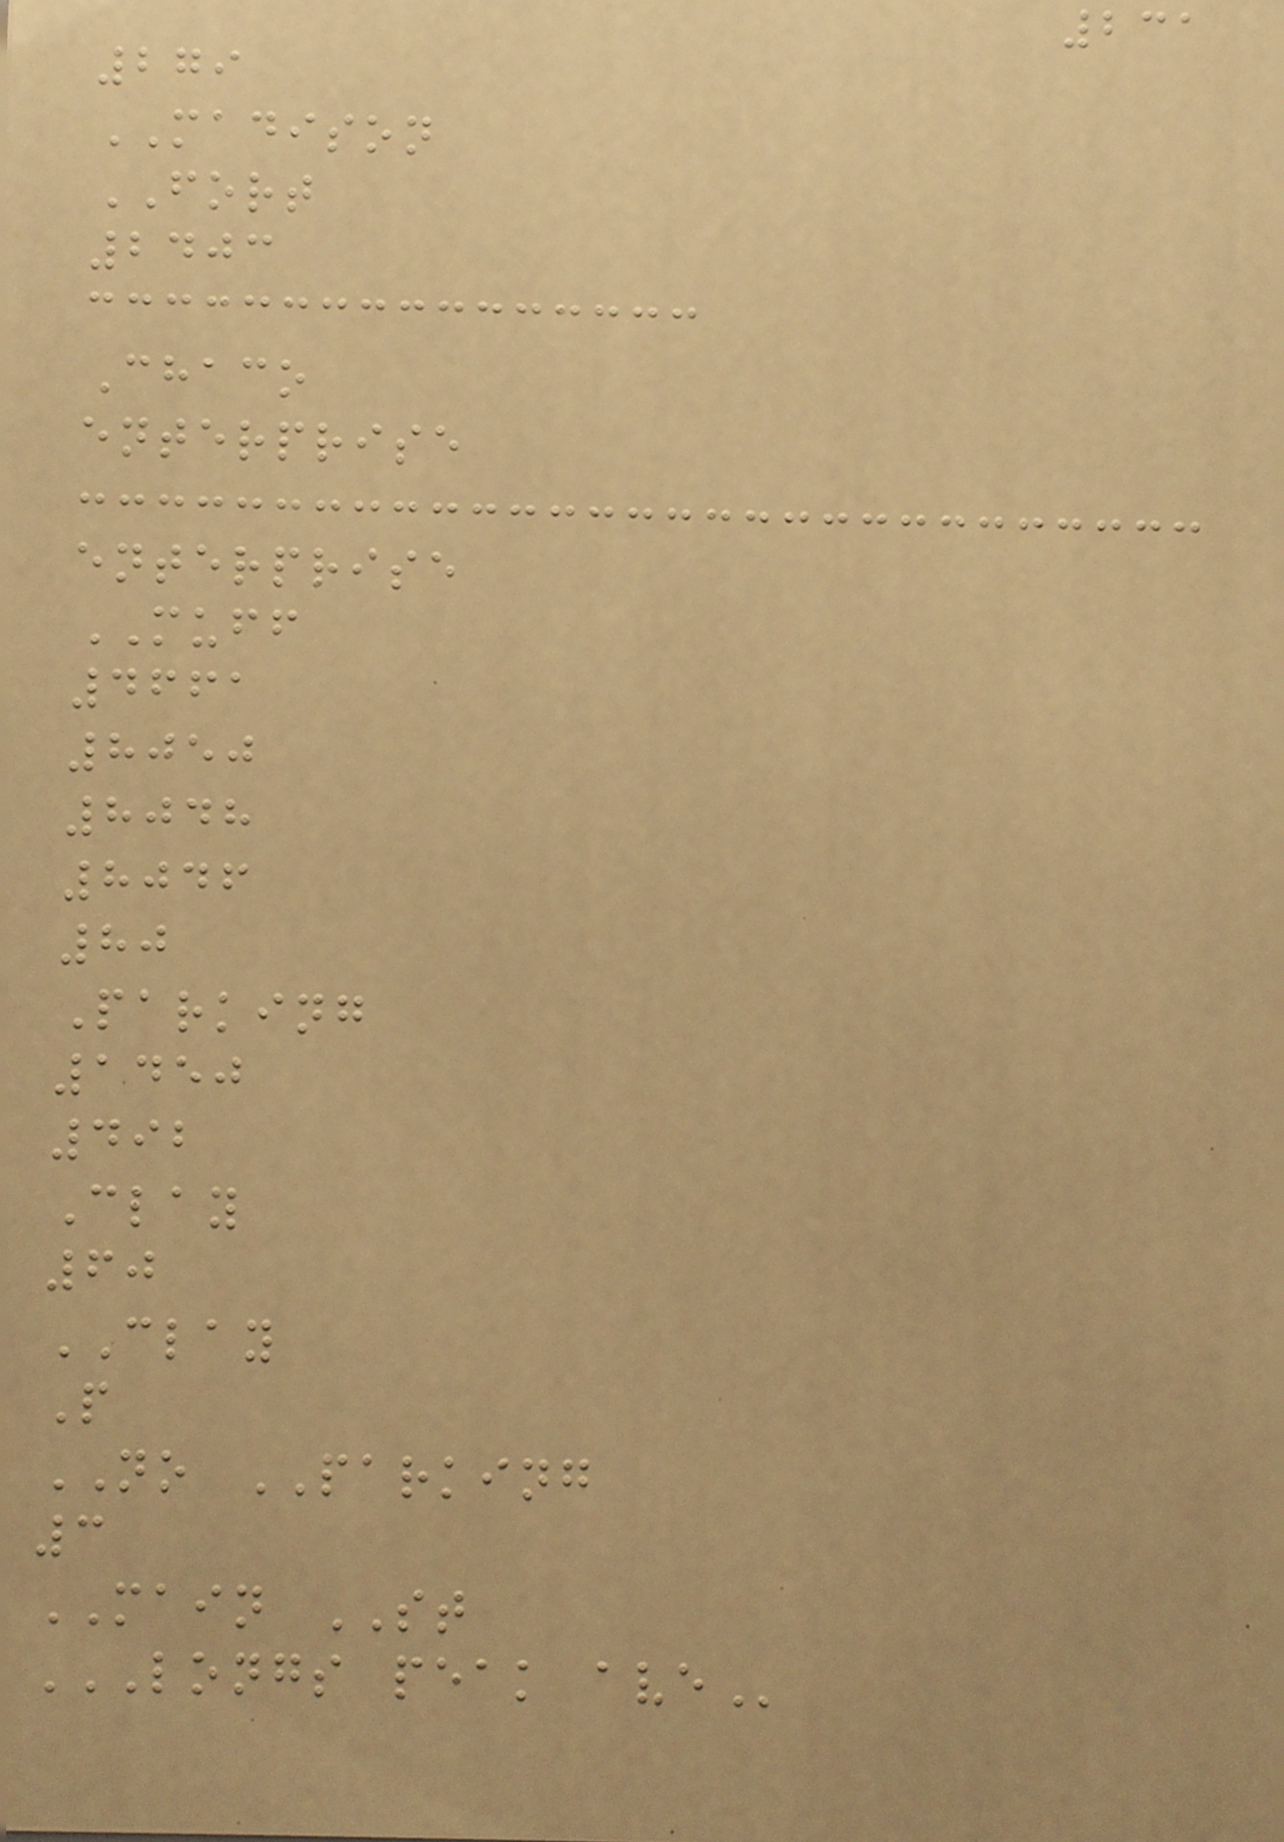231
279
MADISON
FORT
2403
Chaco
enterprise
enterprise
MUFF
4661
8050
8048
8046
80
Parking
1450
492
Clay
60
CLAY
P
NO PARKING
3
MAIN ST
LONGS PEAK AVE
